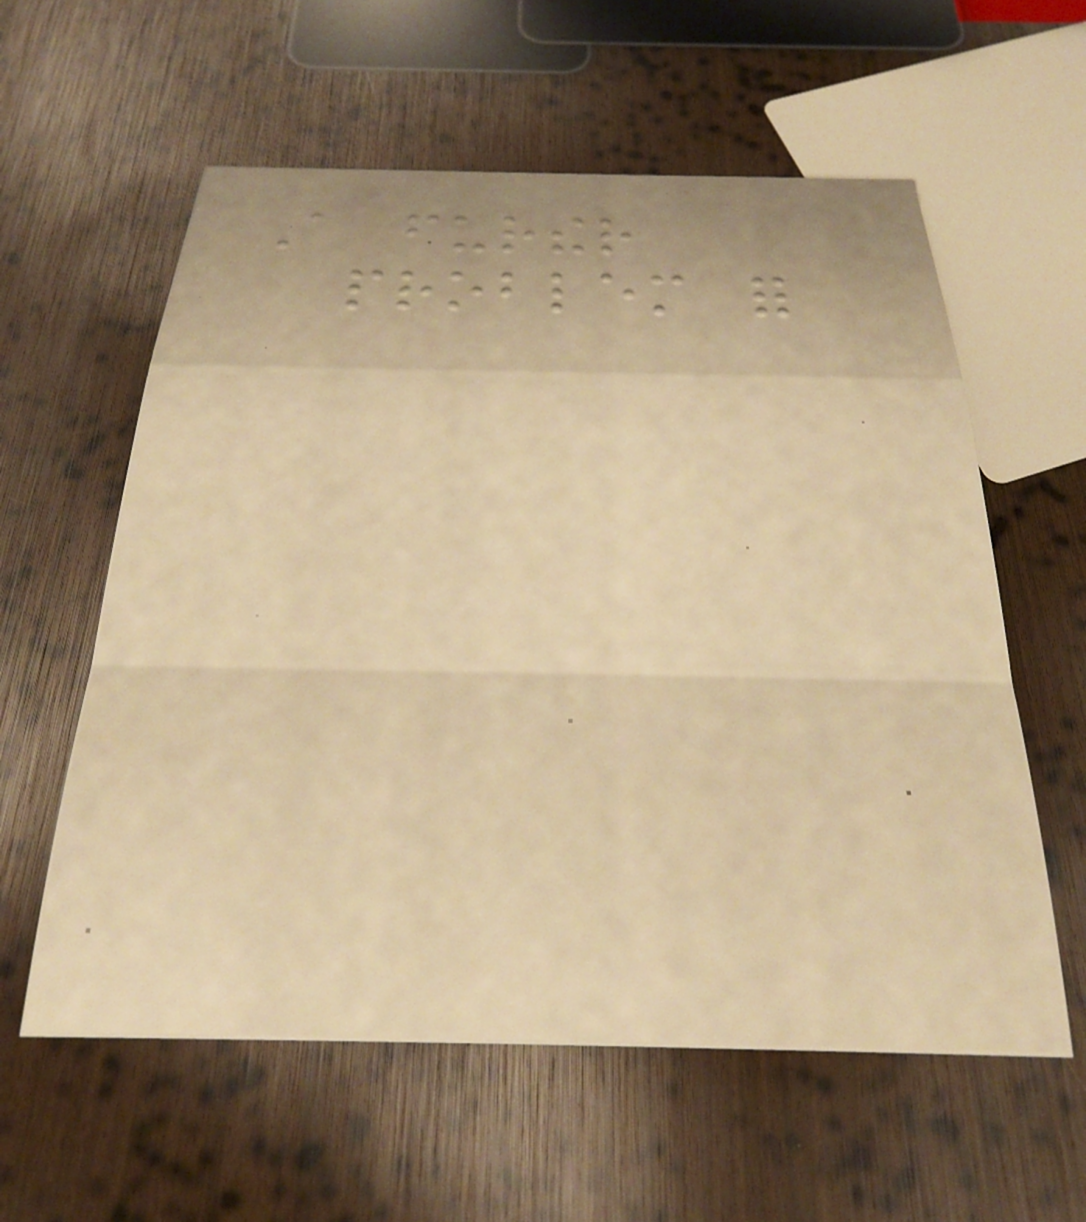A further
problem for
